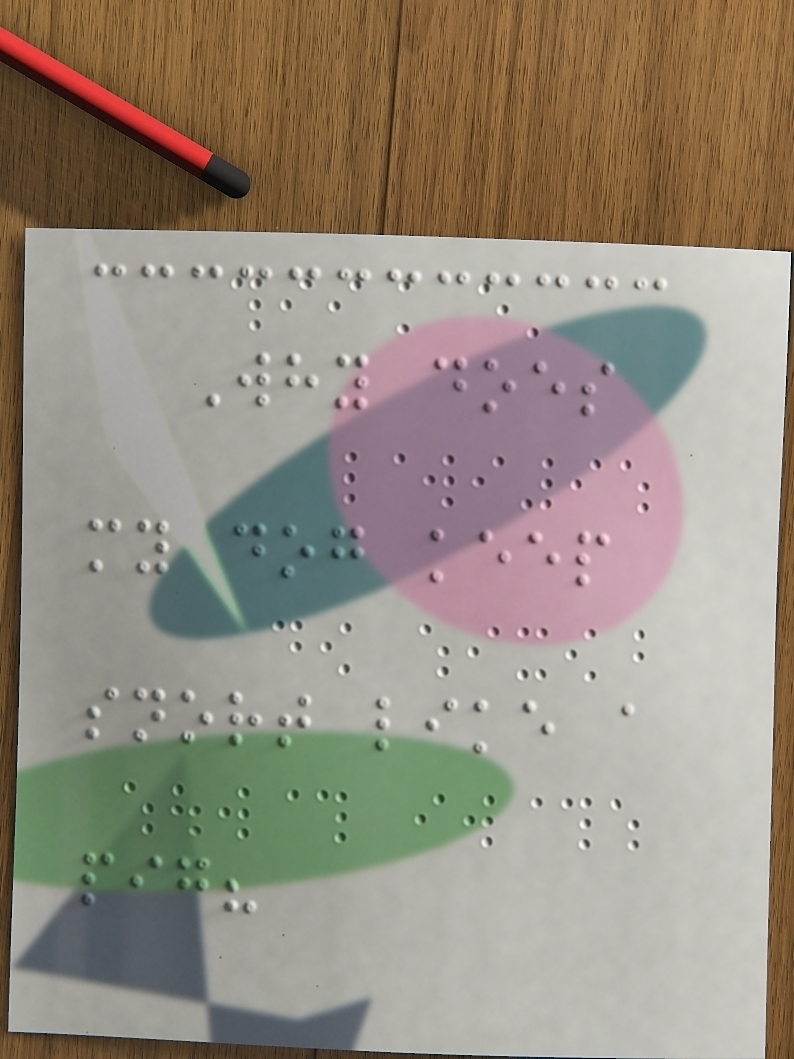Why does
my dog keep
snort like a
pig?
